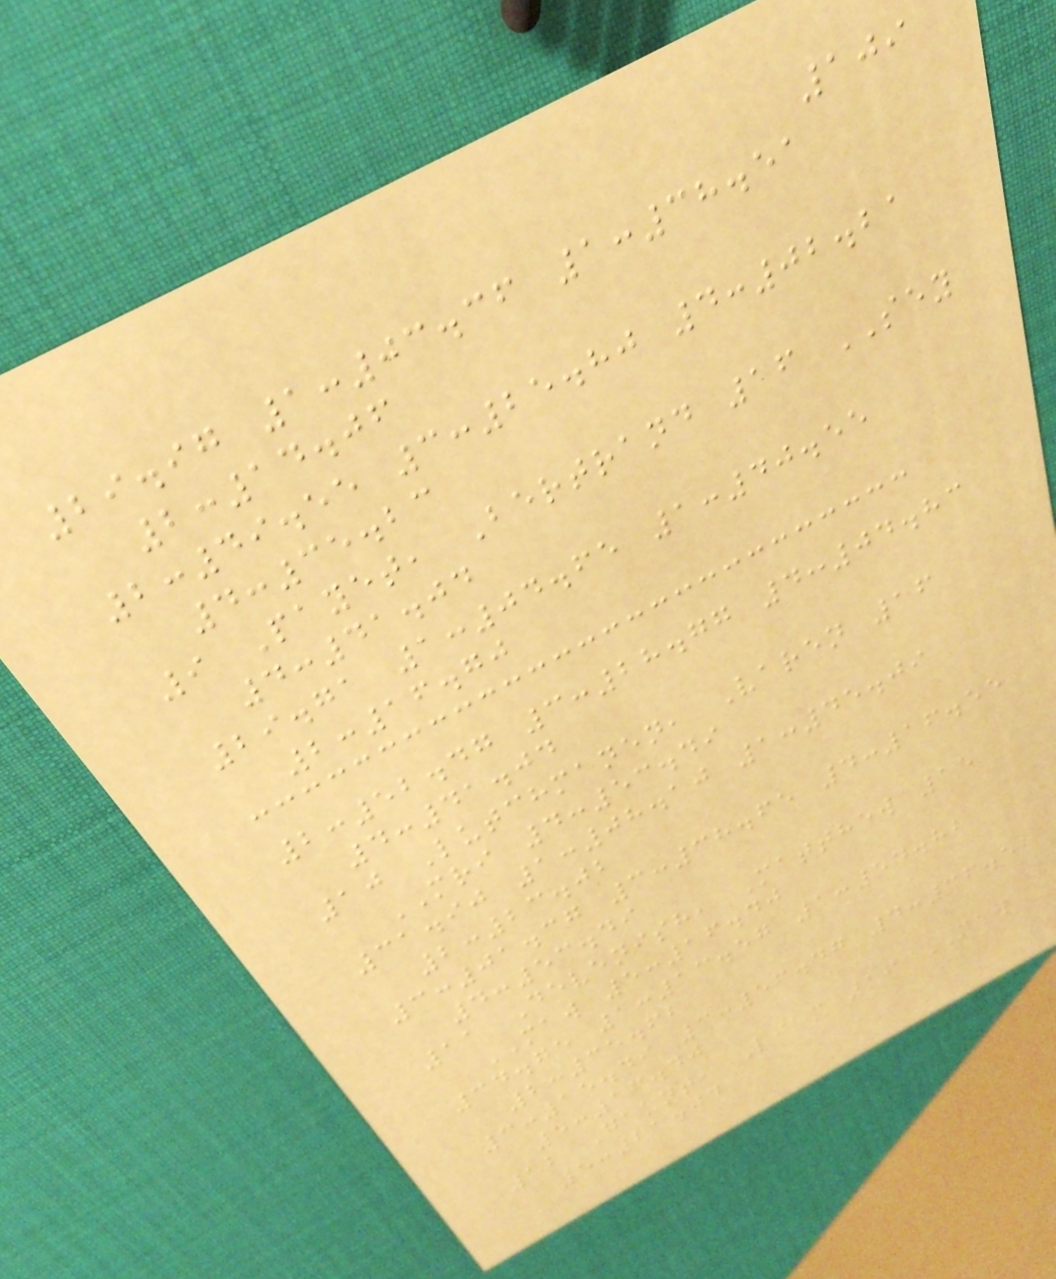109
29.97 1:03.36 1:38.51
2:14.06
2:49.55 3:25.80 4:02.21
4:35.23
9 Payet, Bertrand 16 SEY
4:41.04
29.71 1:04.65 1:40.55
2:16.70
2:52.47 3:28.77 4:04.83
4:41.04
10 Lutchmanen, Varen 16
MRI 4:53.49
31.90 1:08.10 1:45.09
2:23.02
3:01.37 3:38.65 4:16.55
4:53.49
11 Devenish, Matthew 15
MAW 5:16.40
34.75 1:13.57 1:54.82
2:35.62
3:15.49 3:56.47 4:36.52
5:16.40
12 Gaunt, Liam 16 MAW
5:21.04
